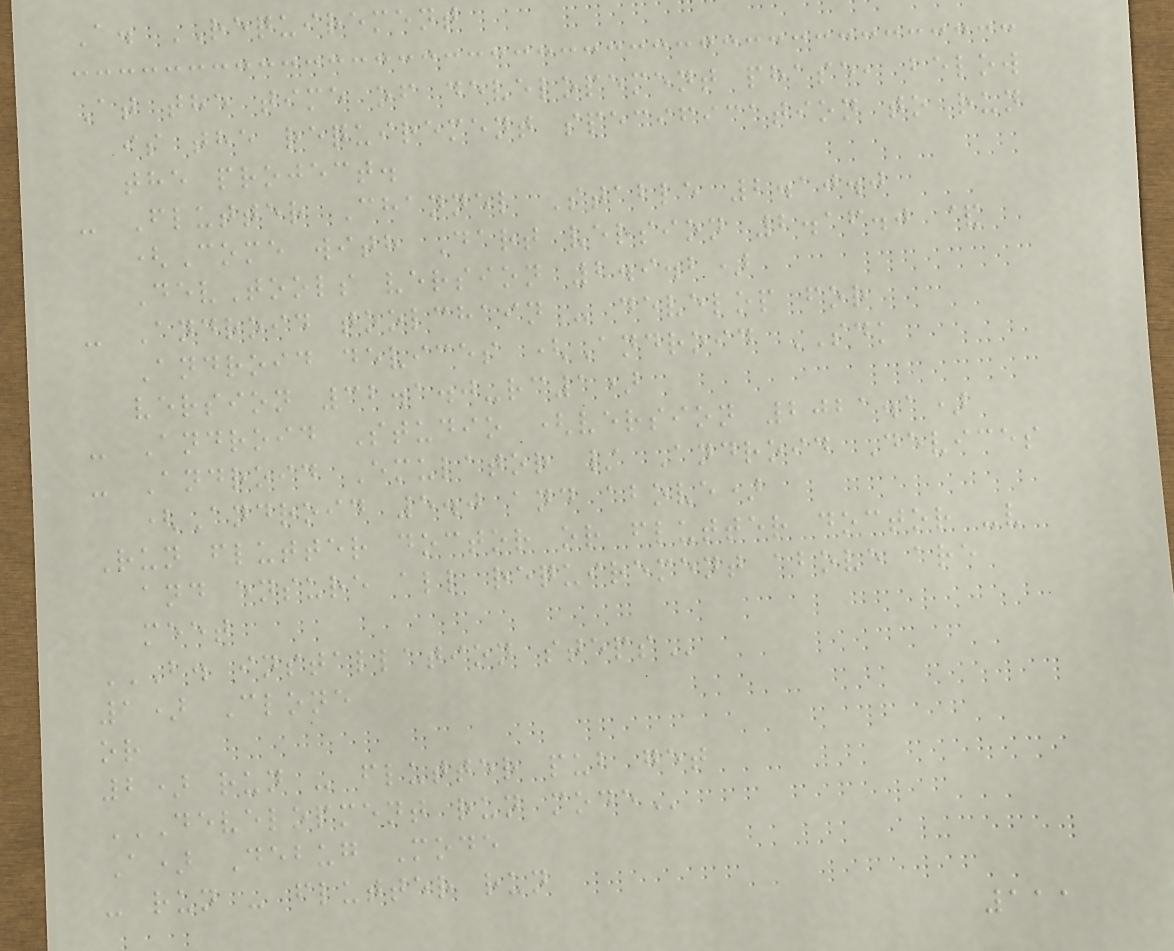A. REQUIREMENT
At the time of developement phase, below
is the requirement specification to run
the project.
- Flutter Channel Stable 2.10.0
(Come with Dart version 2.16.0 &
DevTools version 2.9.2)
- Android toolchain - develop for
Android devices (Android SDK
version 32.1.0-rc1)
- Android Studio (version 2021.1)
- Android Emulator / Android Devices
(Android 5.0 and above)
Run flutter doctor or flutter doctor -v
and ensure all requirement above are
meet
B. INSTALLATION STEPS
1) Clone
or
2) run - flutter pub get
DEVELOPMENT RUN MODE
A) Debug Mode
- run - flutter run
111
